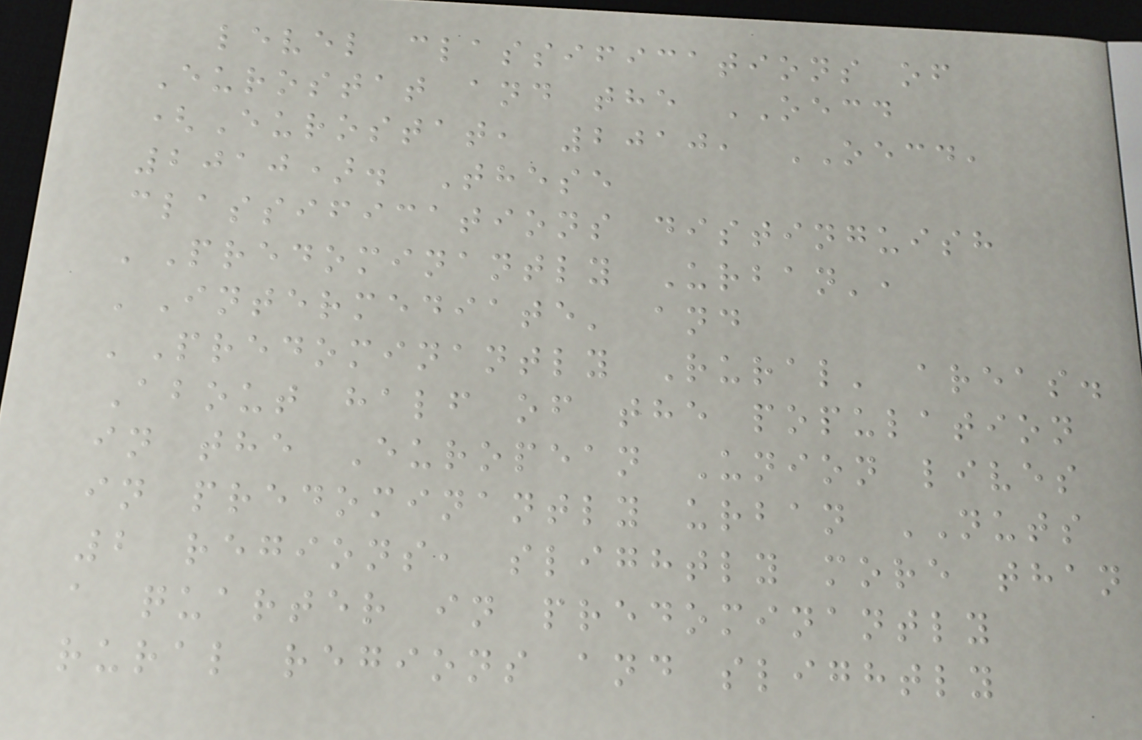level classifications of
Eurostat and the OECD
(Eurostat, 2010, OECD,
2010). These
classifications distinguish
'Predominantly Urban',
'Intermediate' and
'Predominantly Rural' areas.
About half of the population
in the European Union lives
in predominantly urban NUTS
2 regions, slightly more than
a quarter in predominantly
rural regions and slightly
